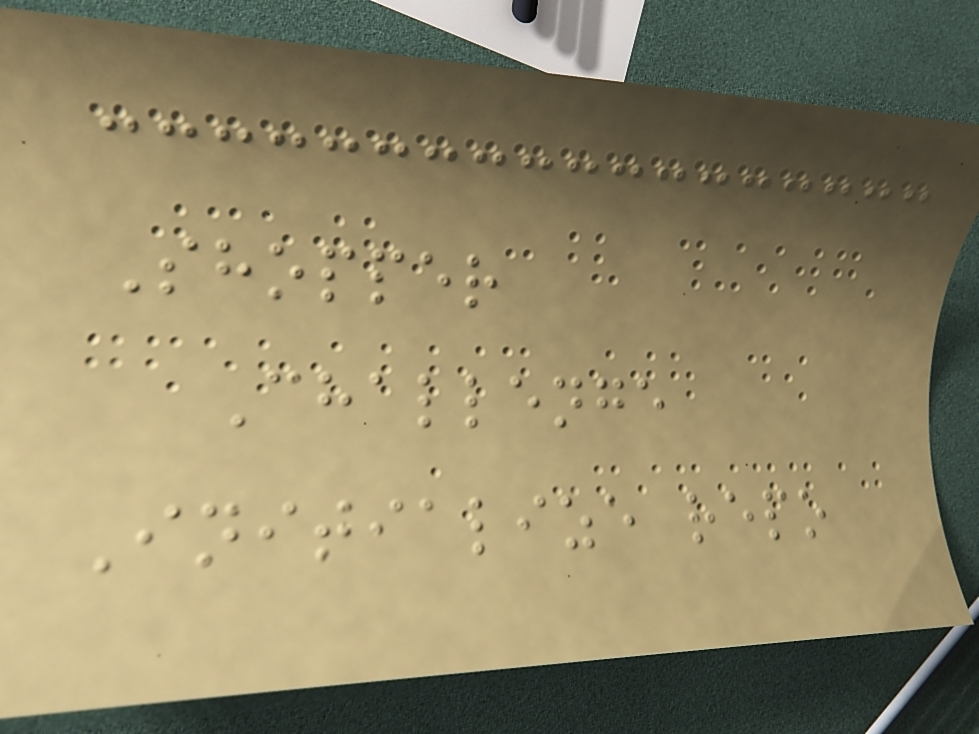Shopper
Challenge
Initialize repo
